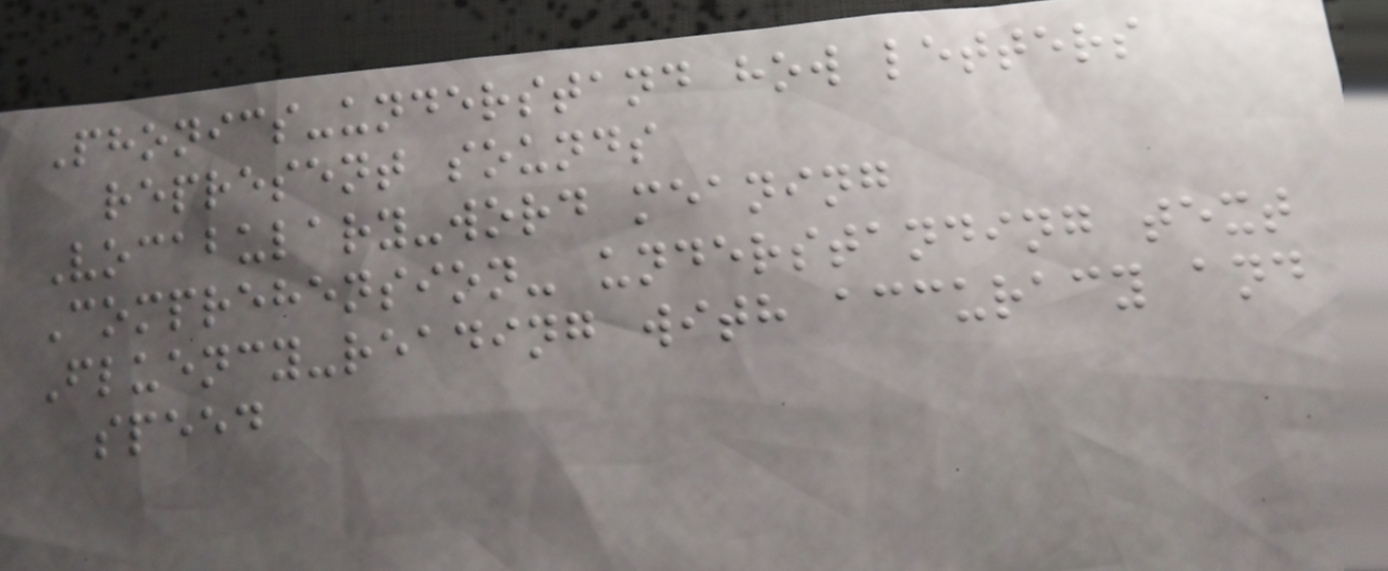Phonics-understand how letters
represent sounds
Vocabulary-word meaning
Comprehension- understanding text
Fluency-reading with accuracy and
speed
